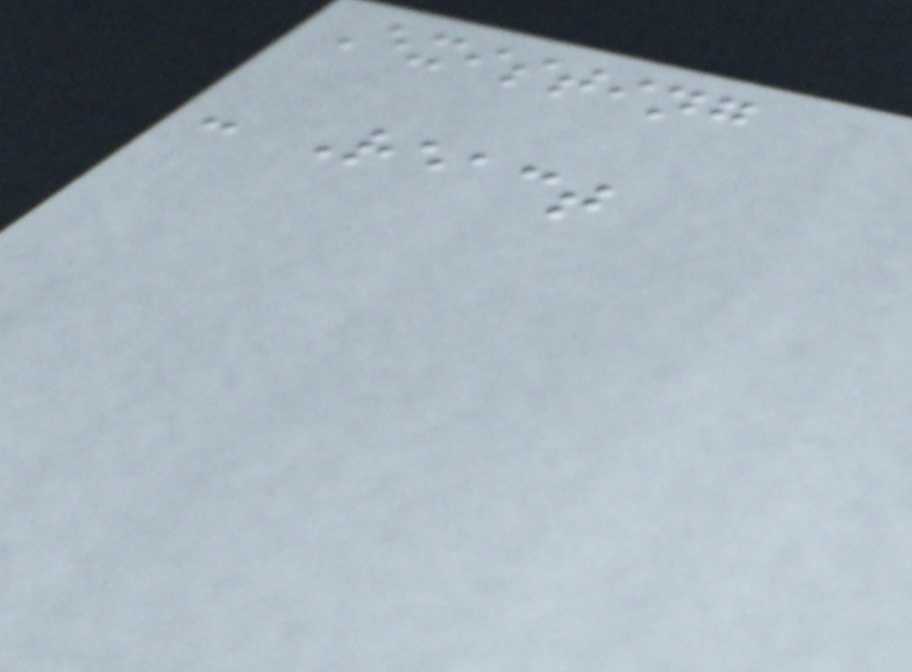Existing
- React
